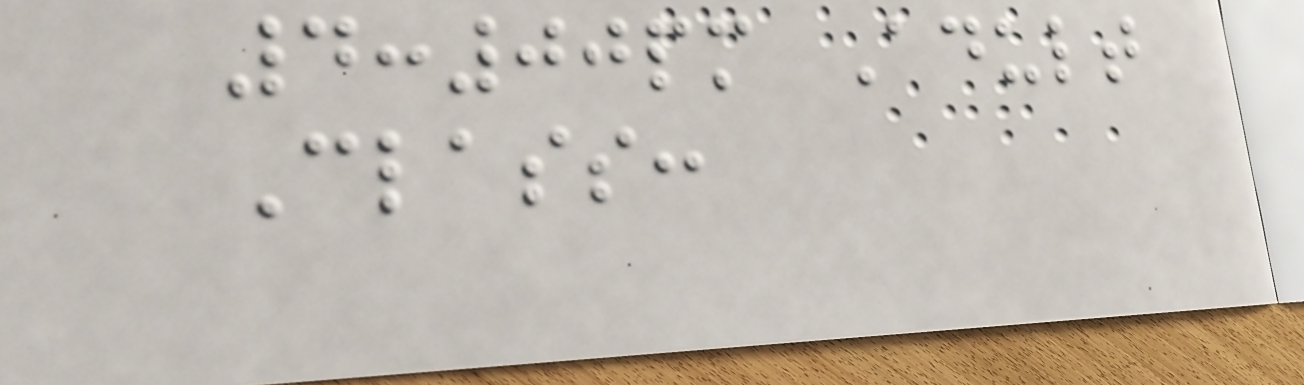4:00pm Adult
Class:
